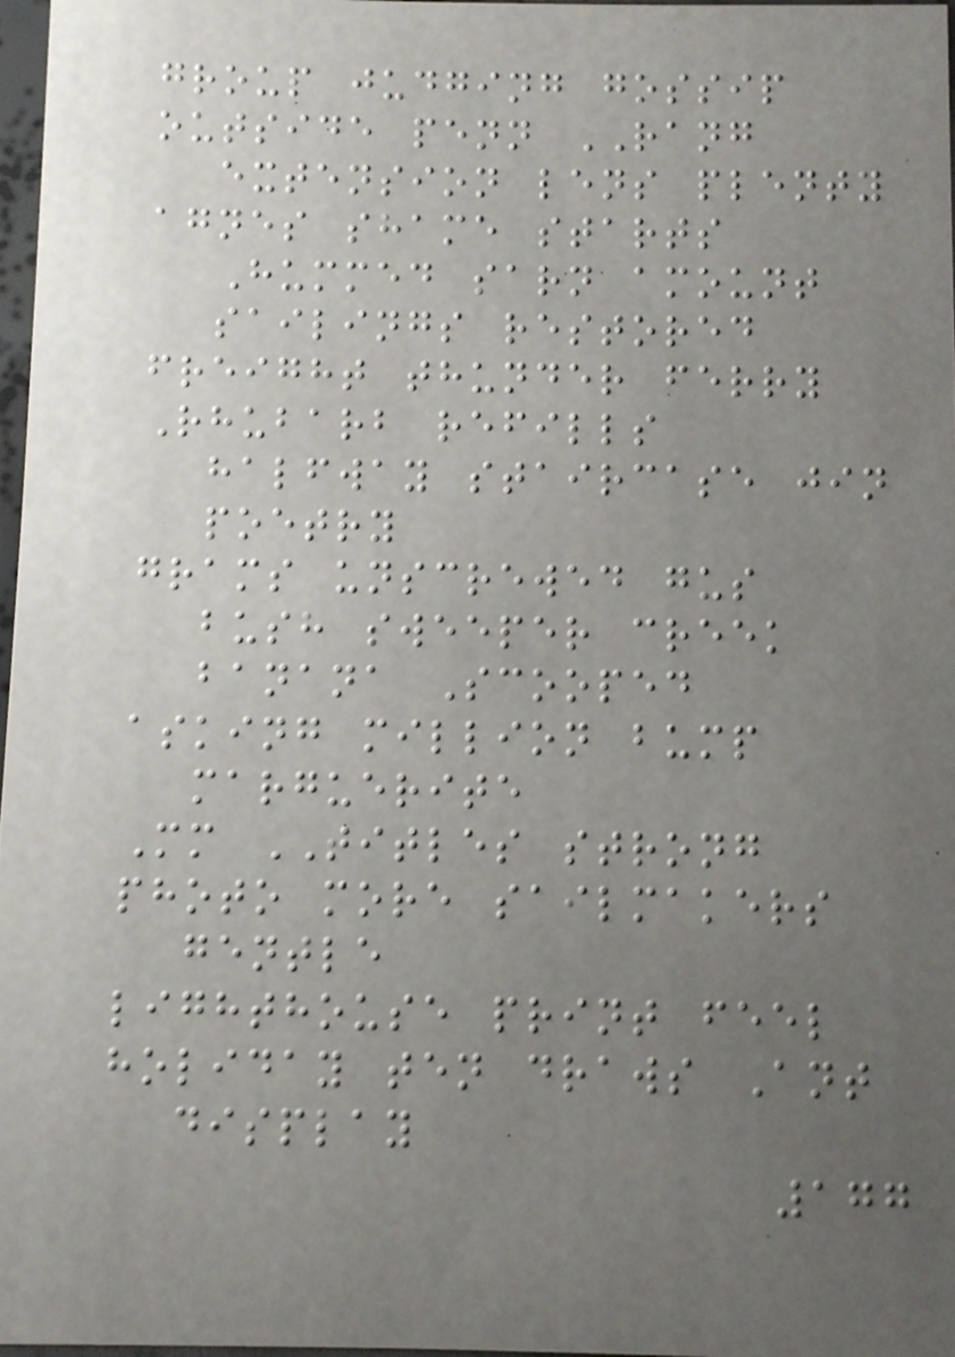group judging gossip
outside penn RANG
extension lens plenty
agnes shame starts
Hummed sarn amount
sailings restored
freight thunder ferry
Rhubarb refills
halfway staircase jin
poetry
grams unscrewed gus
bush sweeper creek
banana Scooped
asking million bump
marguerite
Mm TITLES strong
photo more sailmakers
gentle
lighthouse print feel
holiday ten draws Ant
display
177
